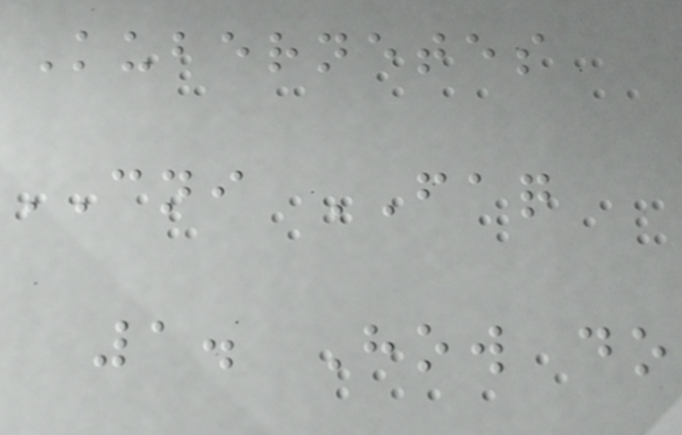Kubernetes
CNI FAQ
1. How do
